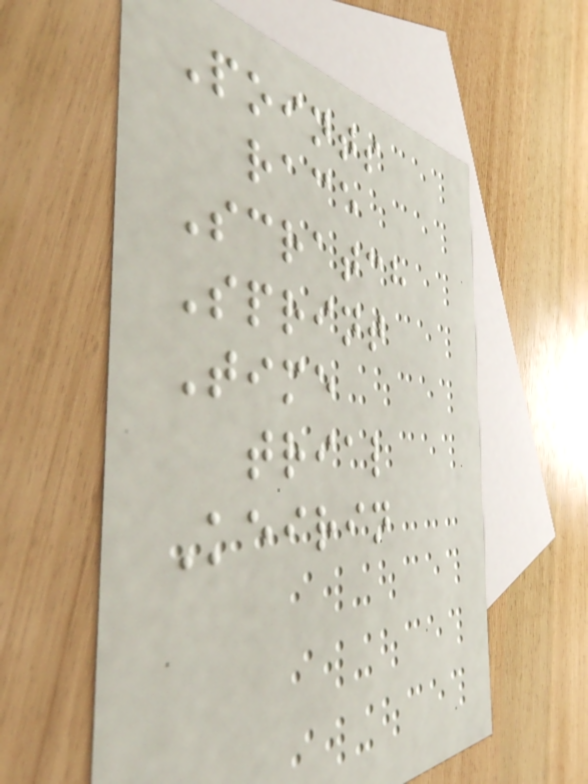Points
race
Scratch
Sprint
Time
trial
Keirin
